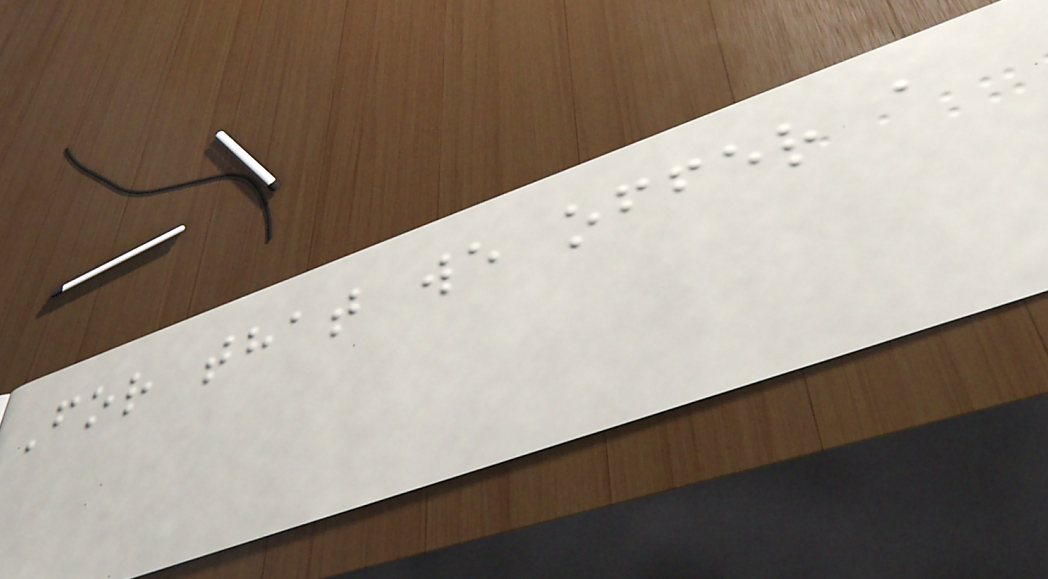For that we offer a
